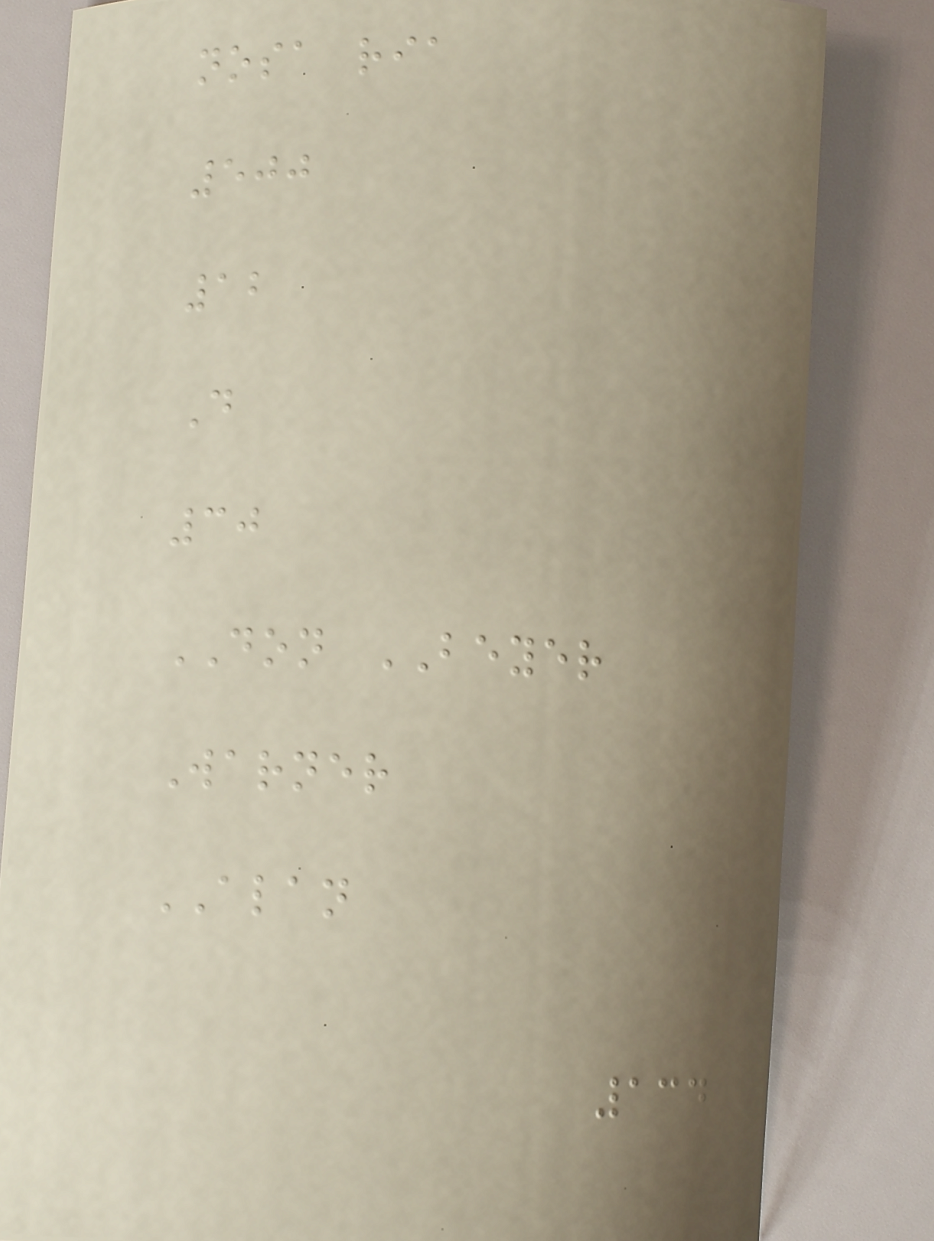nosa ria
500
12
D
30
DON BEYER
Warner
ALAN
134
